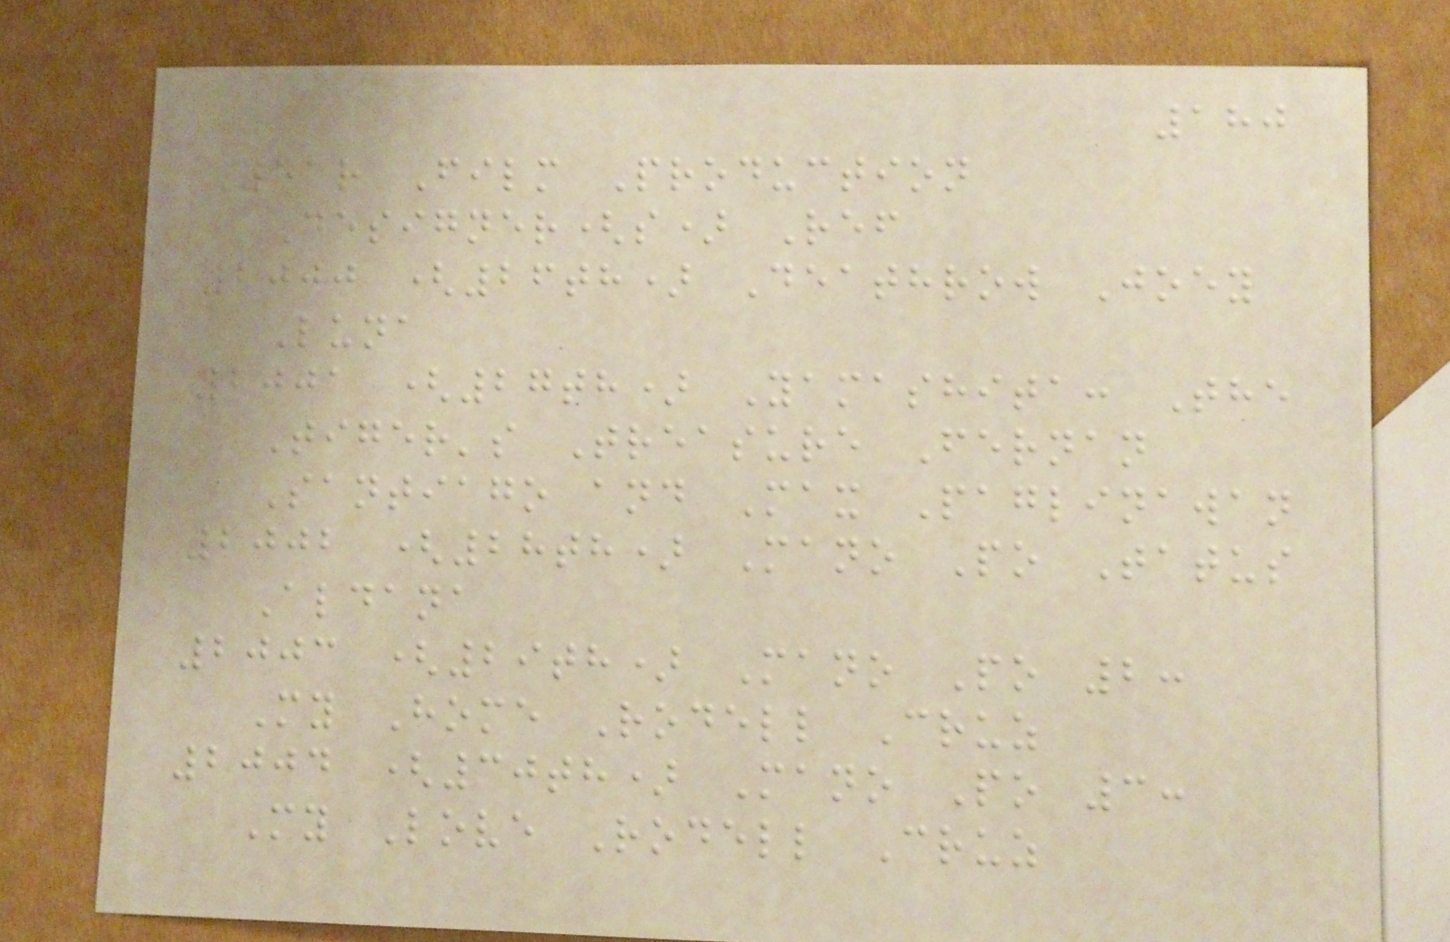180
Year Film Production
Designer(s) Ref
2000 (26th) Deathrow Joey
Luna
2001 (27th) Yamashita: The
Tiger's Treasure Fernan
Santiago and Max Paglinawan
2002 (28th) Mano Po Tatus
Aldana
2003 (29th) Mano Po 2:
My Home Rodell Cruz
2004 (30th) Mano Po 3:
My Love Rodell Cruz
